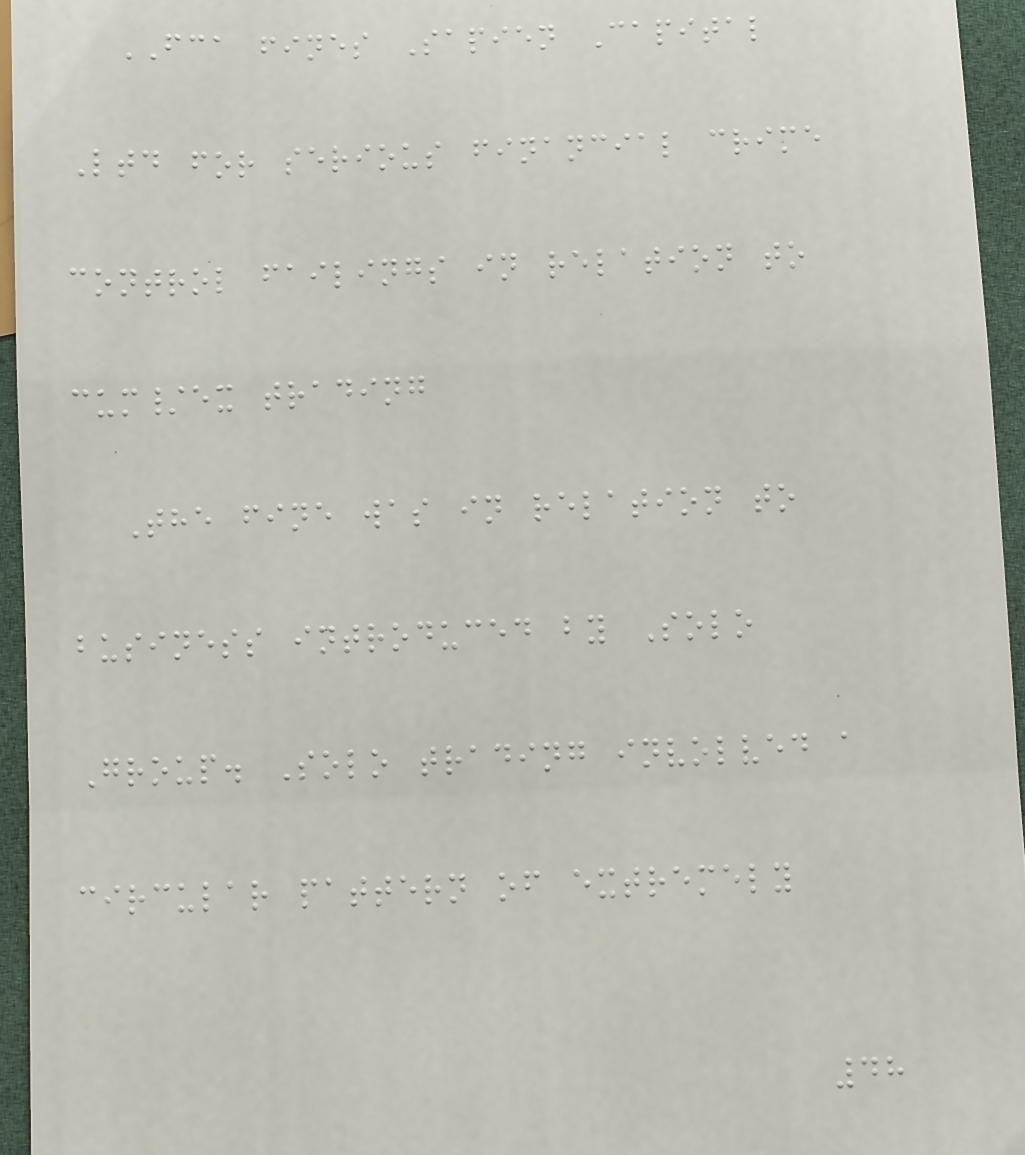FCA fines Sapien Capital
Ltd for serious financial crime
control failings in relation to
cum/ex trading
The fine was in relation to
business introduced by Solo
Group. Solo trading involved a
circular pattern of extremely
48
